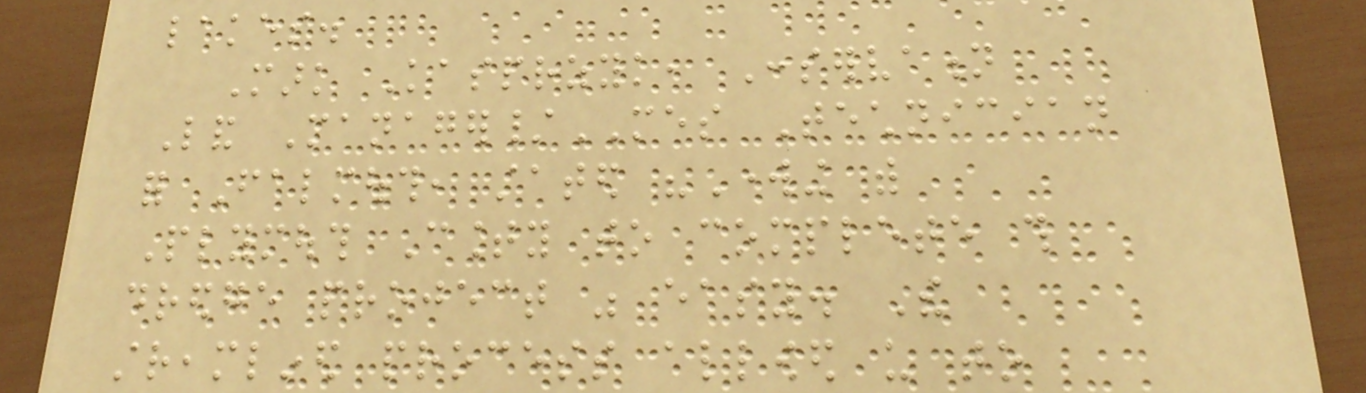lakes.
Mark Kasprzyk, Conservation
Land Manager/MES Technician
for Falmouth, stated "Working with
Plymouth County to complete this
dredge project was easy. The
streamlined process allowed us to
